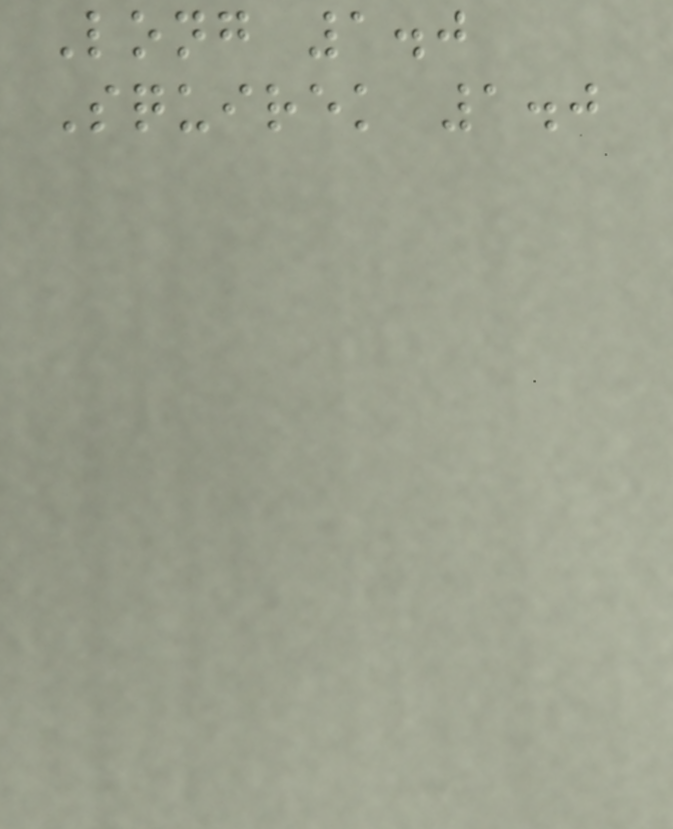Long 1.0
Squirek 1.0
